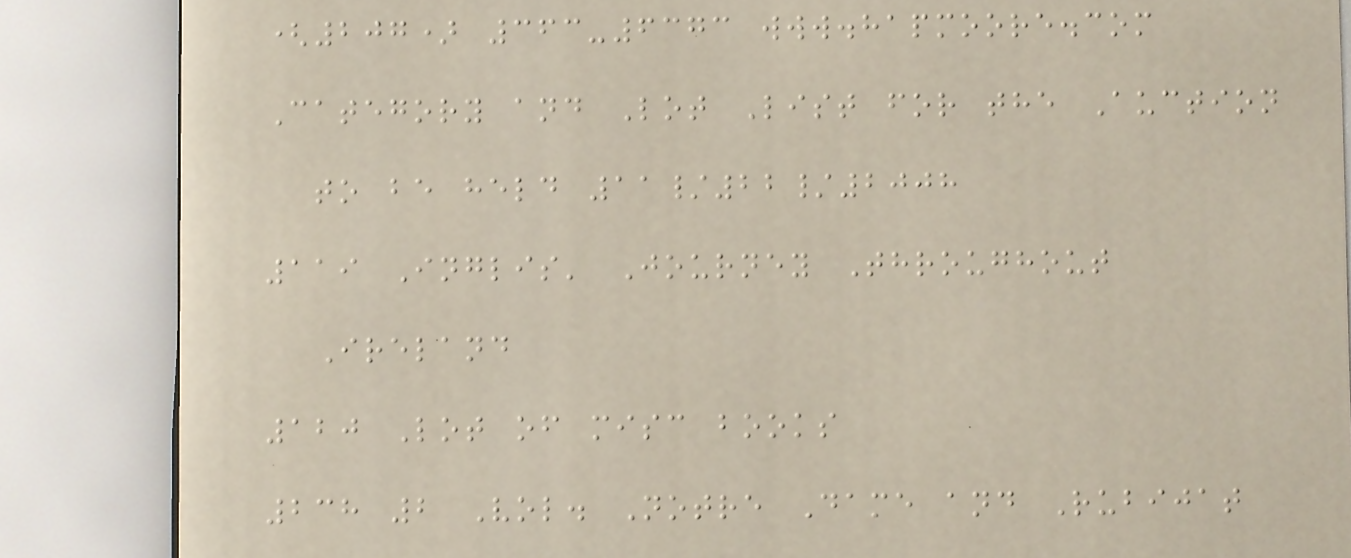(207) 363-6373 www.hapmoore.com
Category and Lot List for the Auction
to be held 11/22/2008
119 Inglis' Journey Throughout
Ireland
120 Lot of misc books
238 2 Vol. Notre Dame and Rubijat
